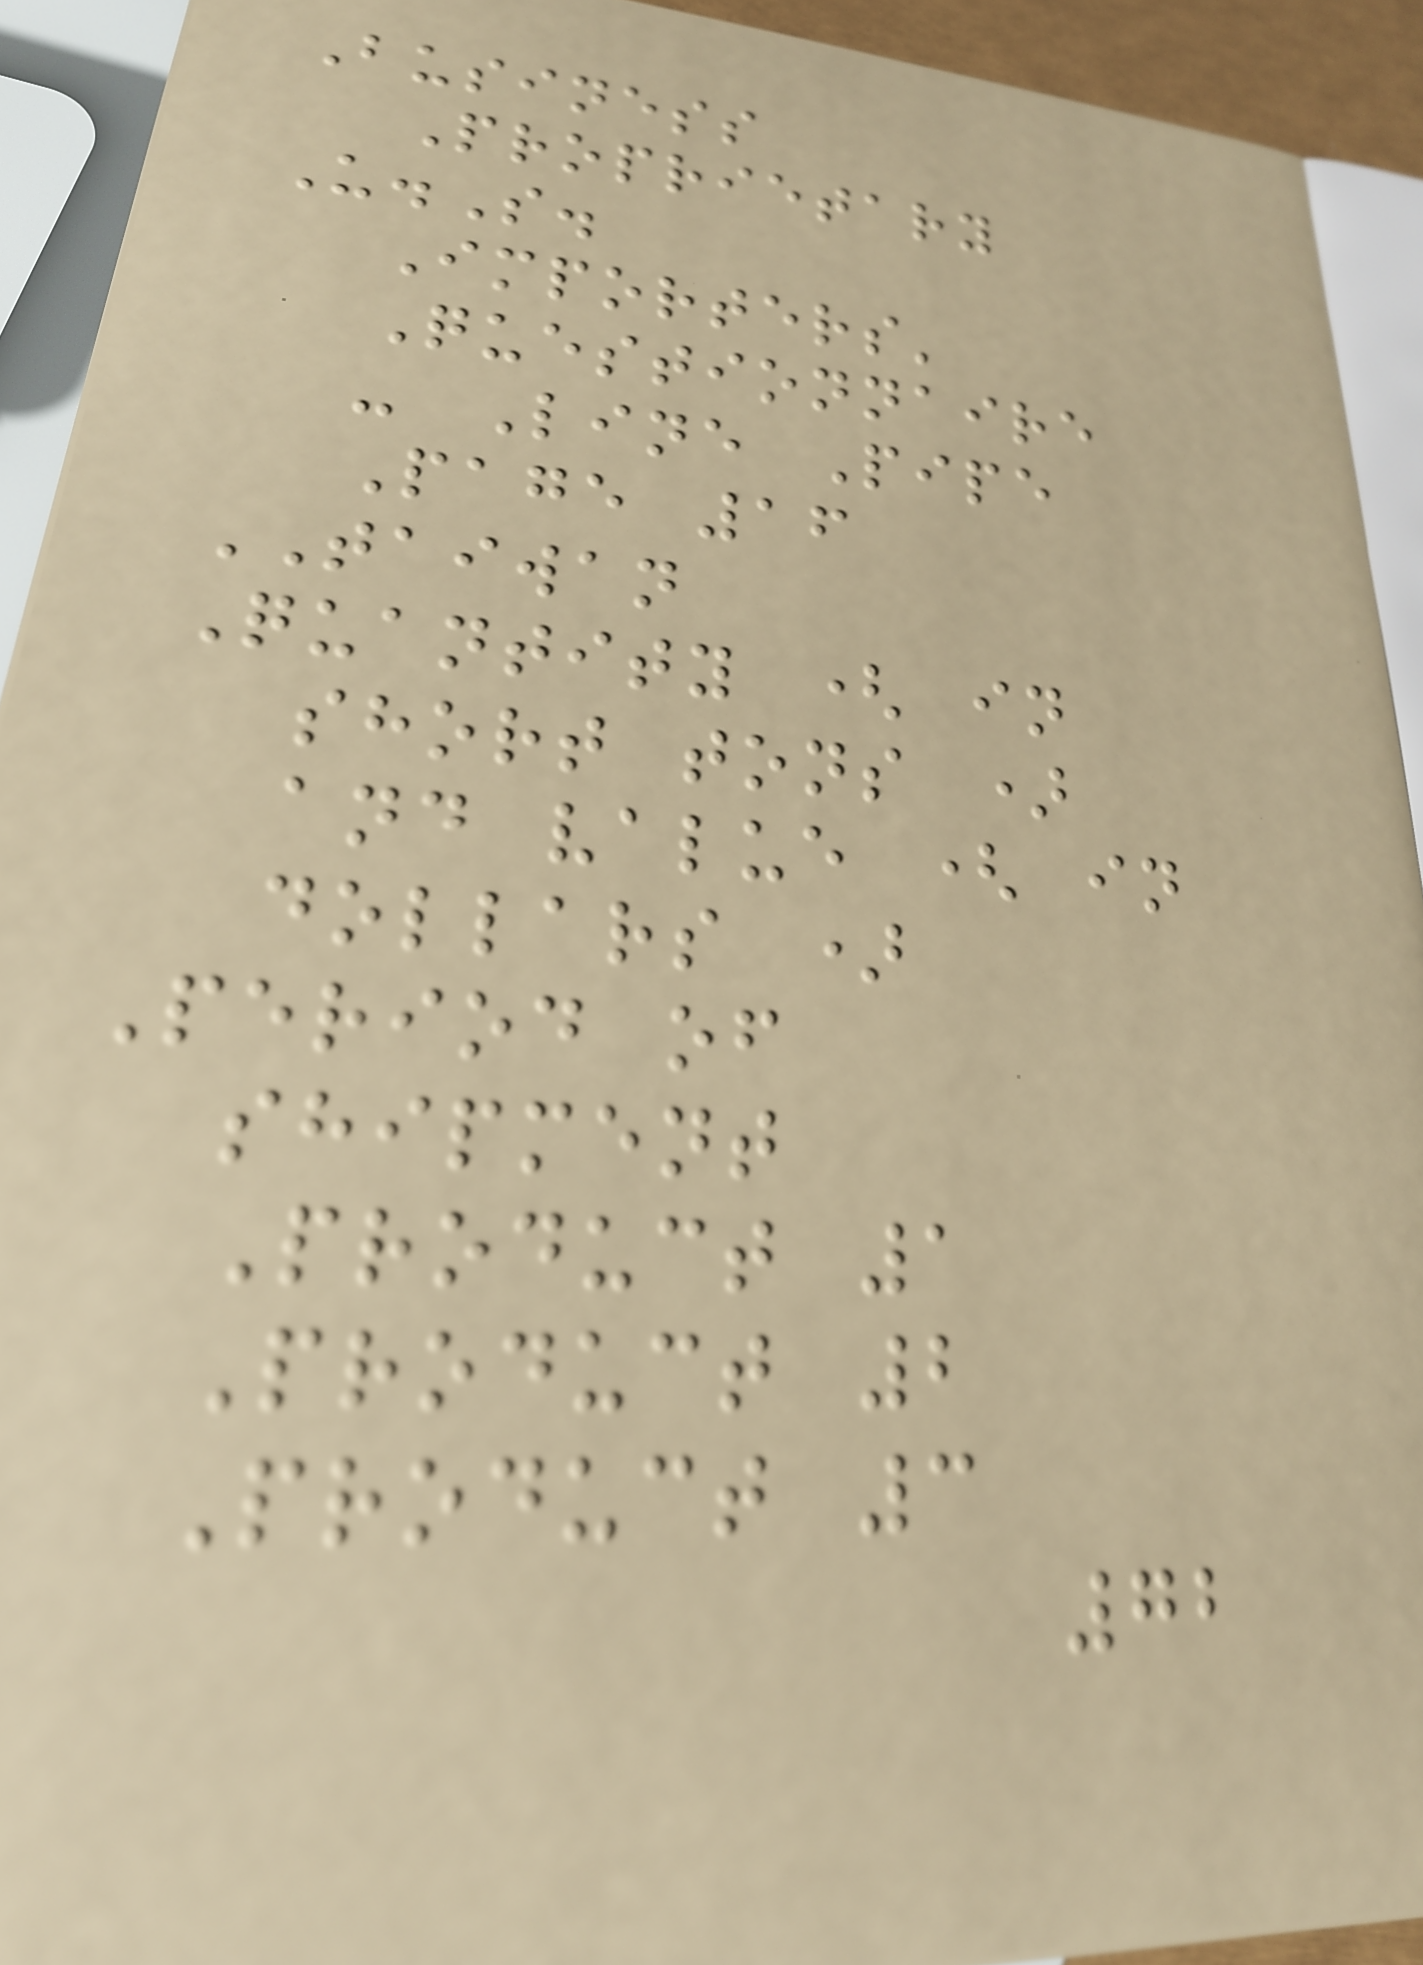Business
Proprietary
U.S.
Importers'
Questionnaire
- Line Pipe
Page 16
TAIWAN
Quantity ( in
short tons )
and value ( in
dollars )
Period of
shipment
Product 1
Product 2
Product 3
72
